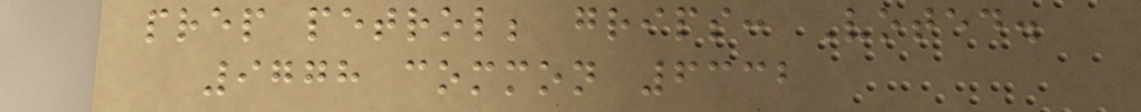prep petrol; grips: Voted.
9778 common 6332
